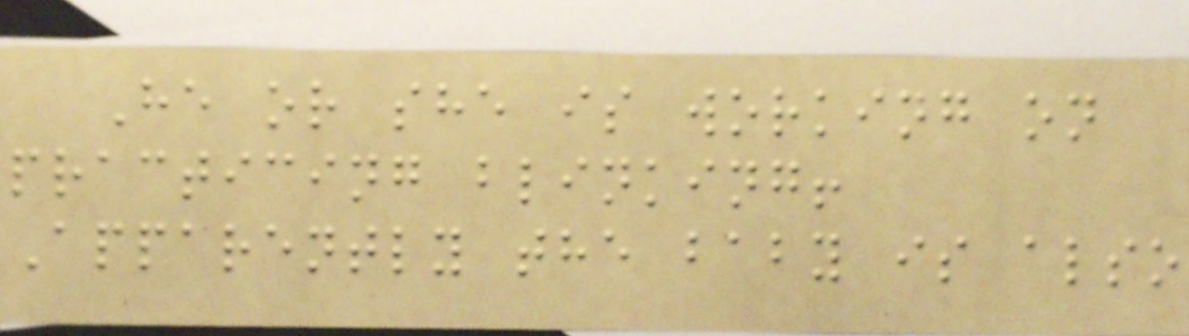He or she is working on
practicing blinking!
Apparently the baby is also
